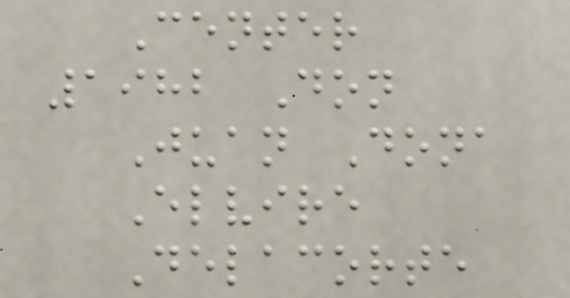Center
1982 Don
Juan Dona
Elvire
Delacorte
